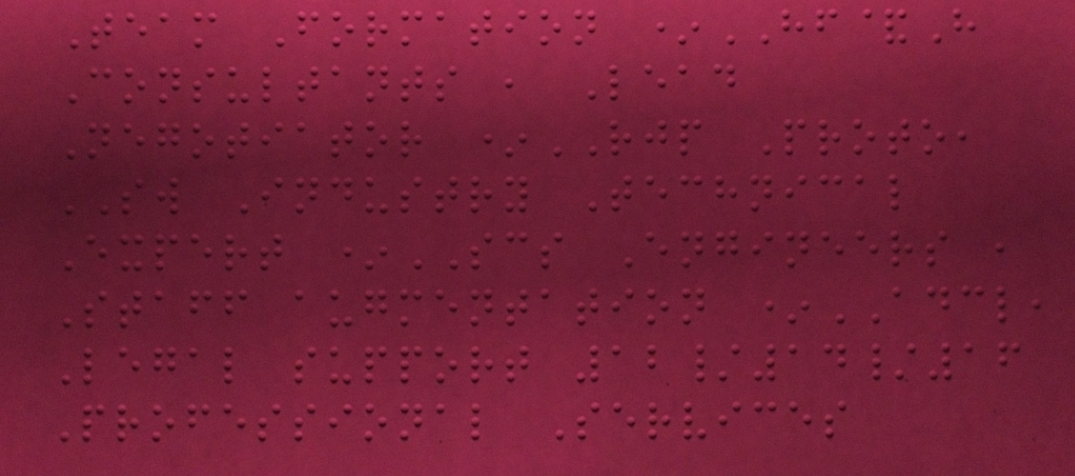Team Formation *HF&H
Consultants , Lead
Negotiator *RJP Proto,
SW Industry Technical
Expert *SCS Engineers ,
Staff augmentation *ADCL,
Legal support 12/14/16
Professional Services
